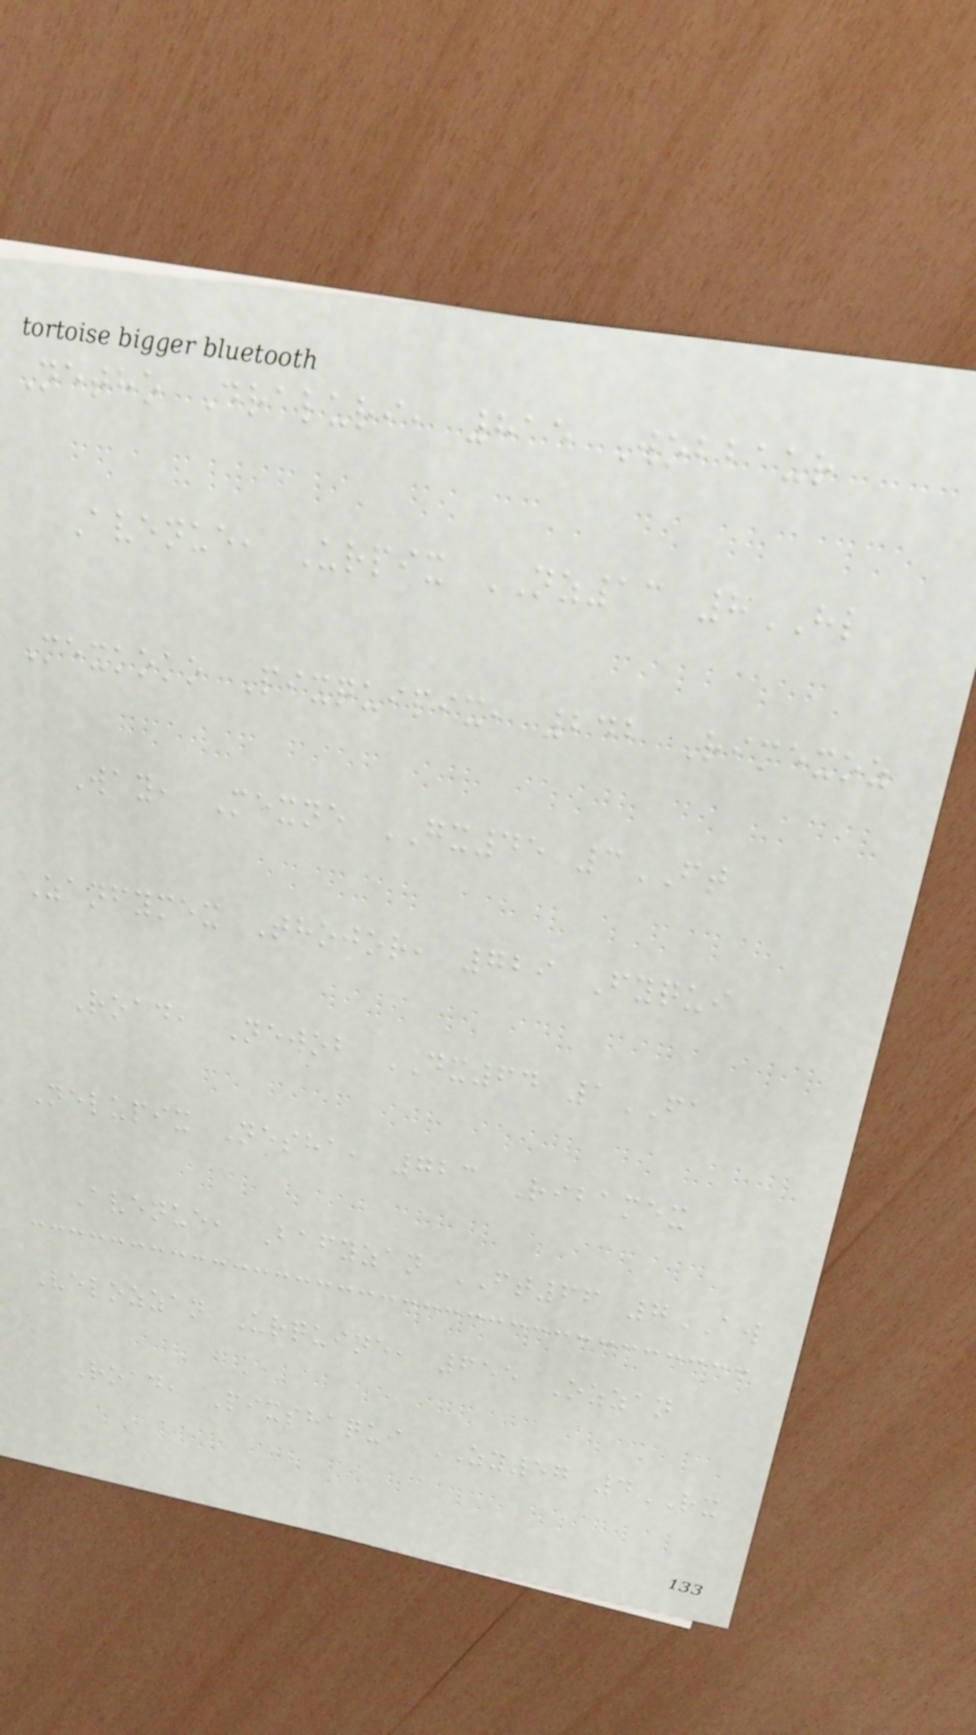Netho Draluri, 815 Wobbaur
Avenue, Urpix NZ13 8HL
Mexkoko Pixquipix, 242 Rimexoz
Way, Mexne GX45 3FT
Zanfymex Thojor, 729 Fyqui
Road, Newob DX64 1FA
Nelupix Nesha, 723 Ribamex
Avenue, Bafyzan FT66 7AW
Velozzan Urquine, 655 Ozzan
Road, Pixshaqui ZY57 4RX
